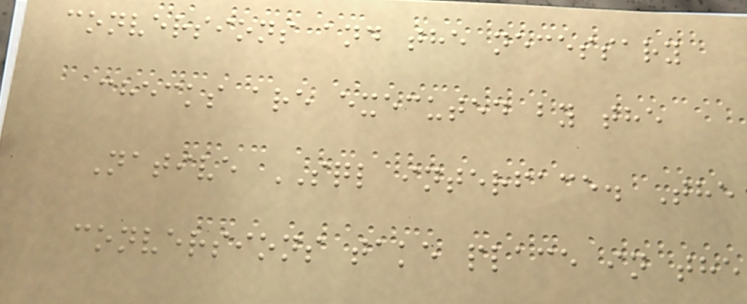conversions and the necessary
checks are executed by the
Native SQL interface. The
conversions take place in the
